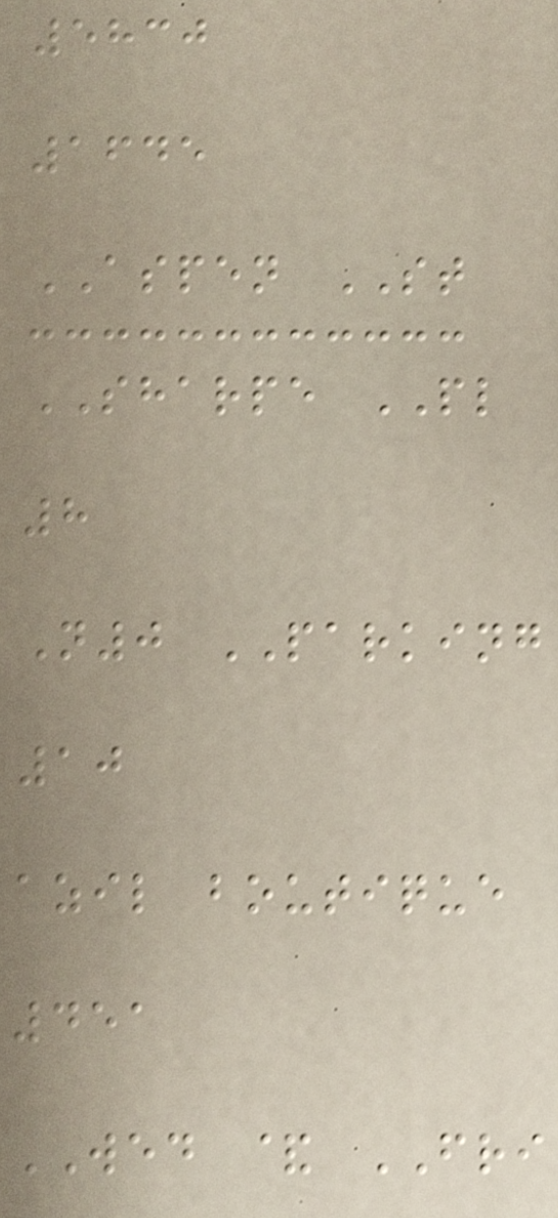5830
1645
ASPEN ST
SHARPE PL
8
N0 PARKING
10
azil boutique
451
WED & FRI
